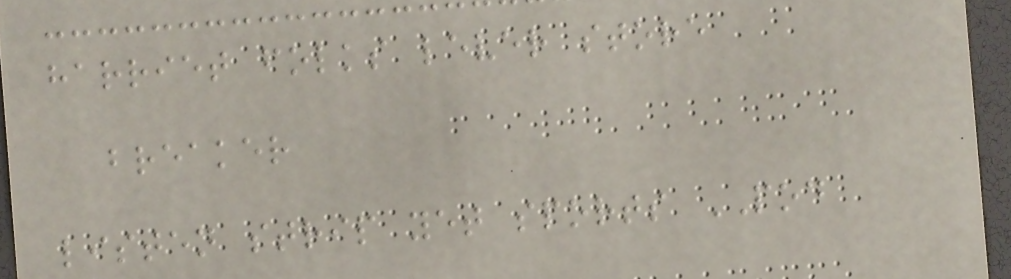harriet folks lever store
breaker
listen strip yet sports POD
